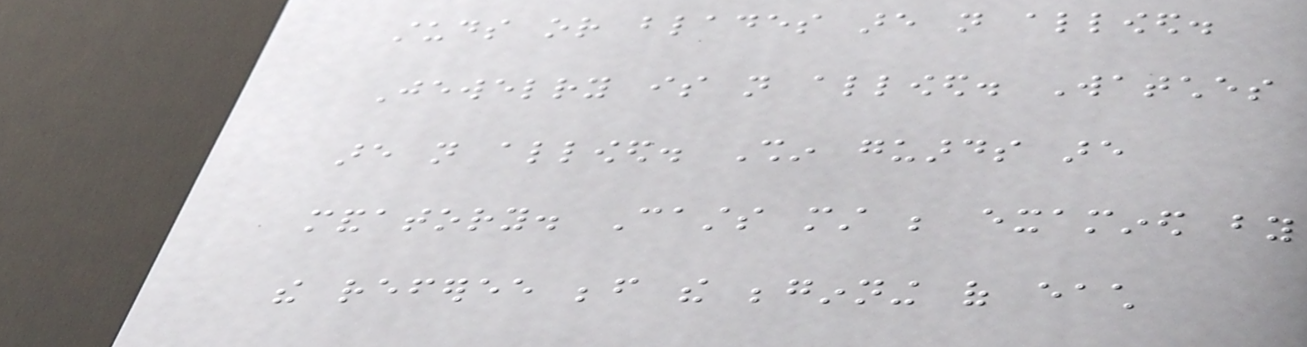studs or blades are not allowed.
Jewelry is not allowed. Watches
are not allowed. Shin guards are
mandatory. Casts must be examined by
the referee before the beginning of each
